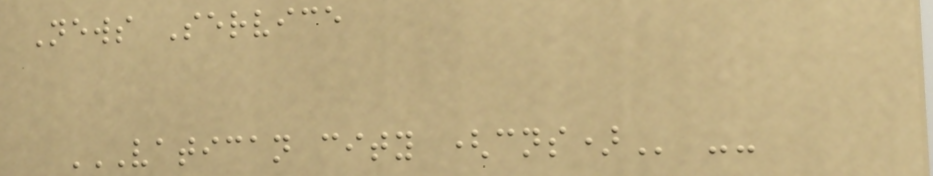News Service
VATICAN CITY (CNS) --
